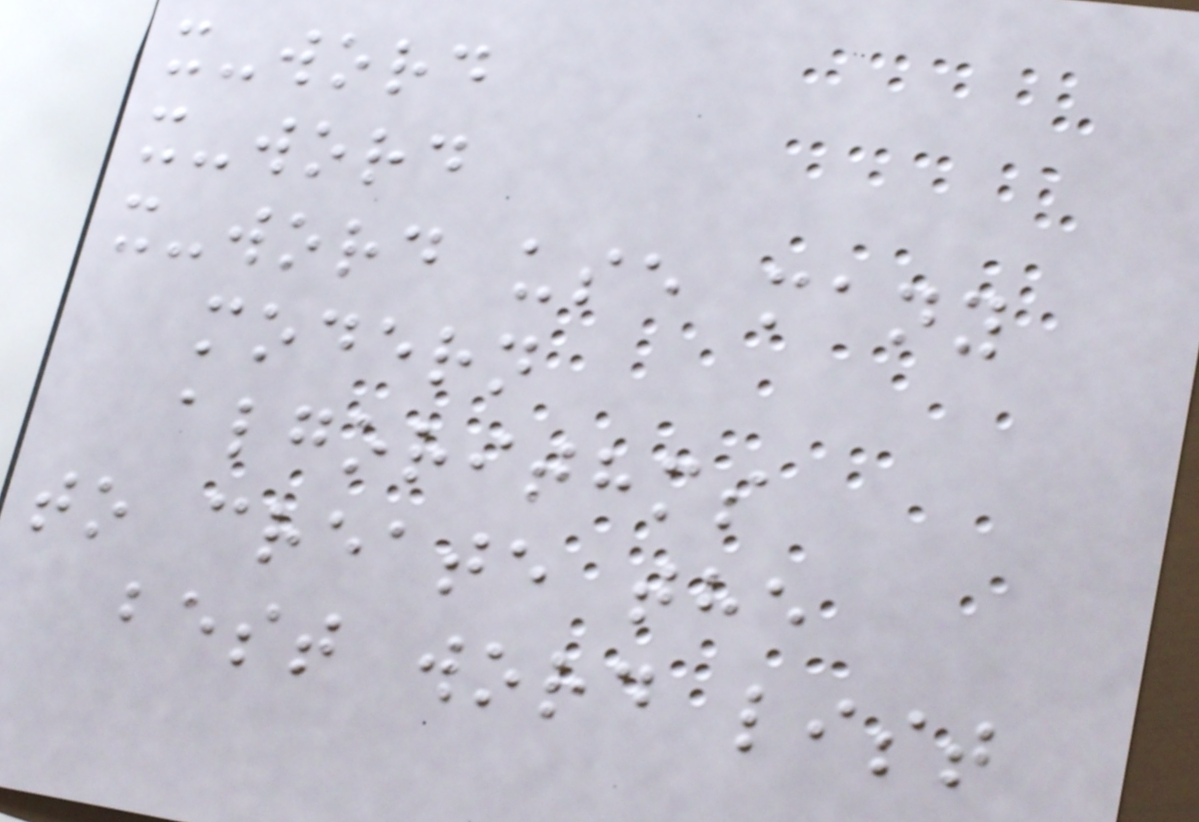x-word
x-word
x-word use many
modern
algorithms
to create the
best word list
